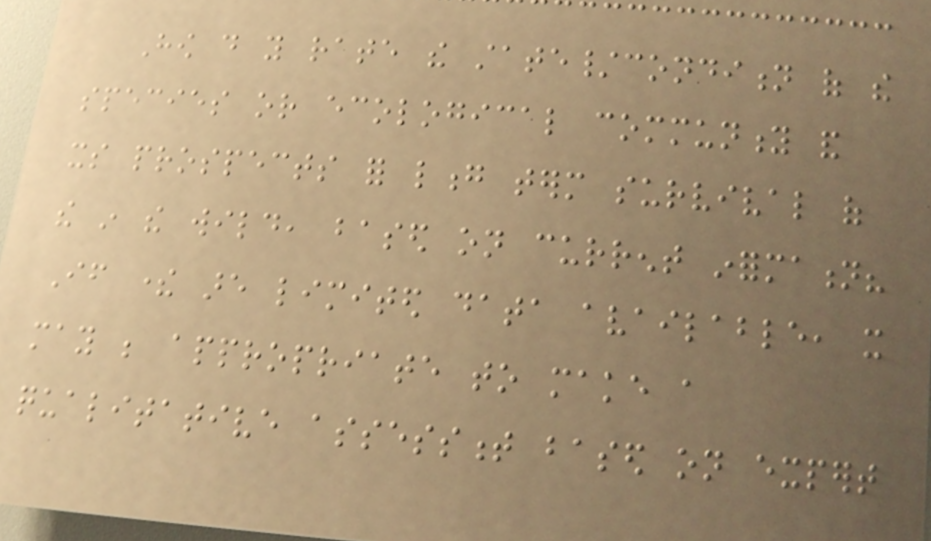How do you rate the state/condition of the
species or ecological community and
its prospects for long term survival of
the in the wild, based on current information?
If there are limited data available, it
may be appropriate to make a
qualitative assessment based on expert
